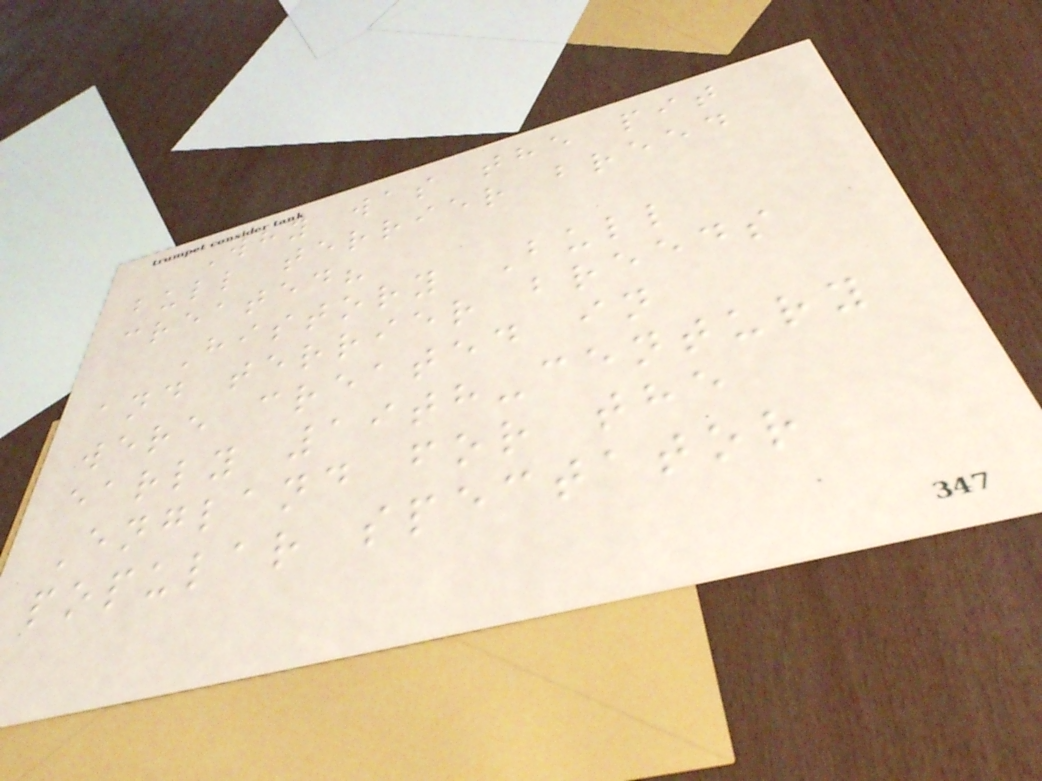Why was the pit
bull terrier breed
created?
History Bull
and terrier breeds
were created in
early 19th-century
England for the
popular spectator
